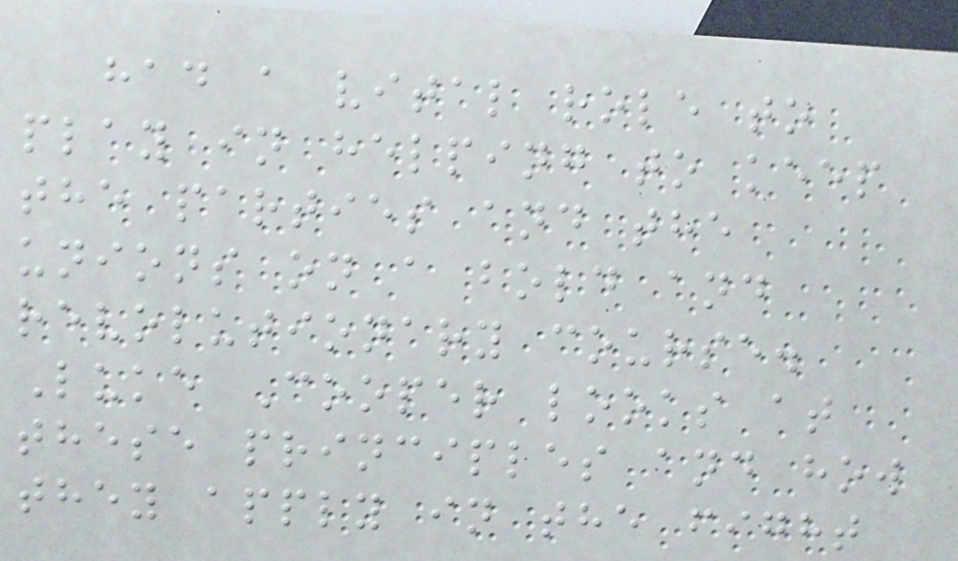had a vital role to
play in helping to keep
the parties and the
unions on a bold and
revolutionary course.
Luke Cooper looks at
these principles and how
they apply in the fight
